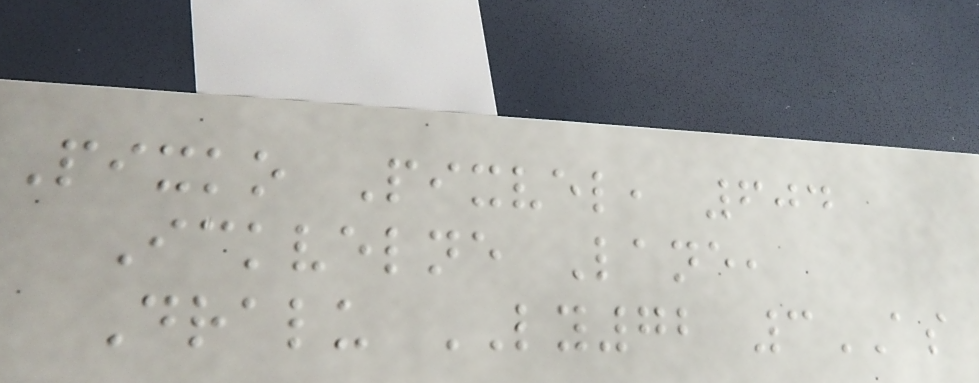Pixko Pixvel, 604
Ickvelne Lane,
Dralu LY72 3AS
